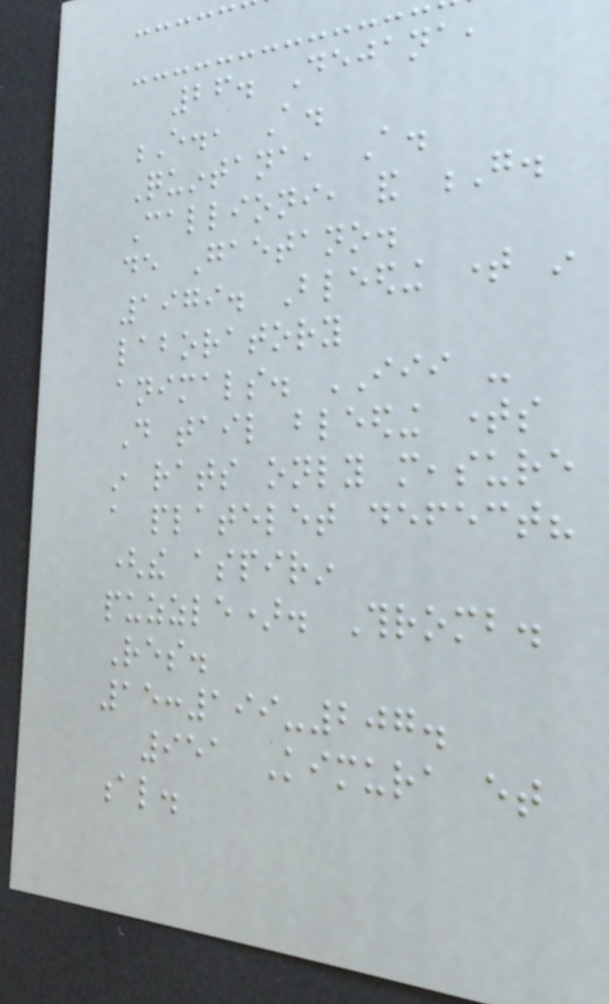26. Dejana,
E., A.
Quintana, A.
Callioni, and G.
de Gaetano.
1979. Bleeding time in
laboratory
animals. III -
Do tail bleeding times
in rats only measure
a platelet defect?
(the aspirin
puzzle). Thromb.
Res.
15:199-207.
951 Kimura et
al.
